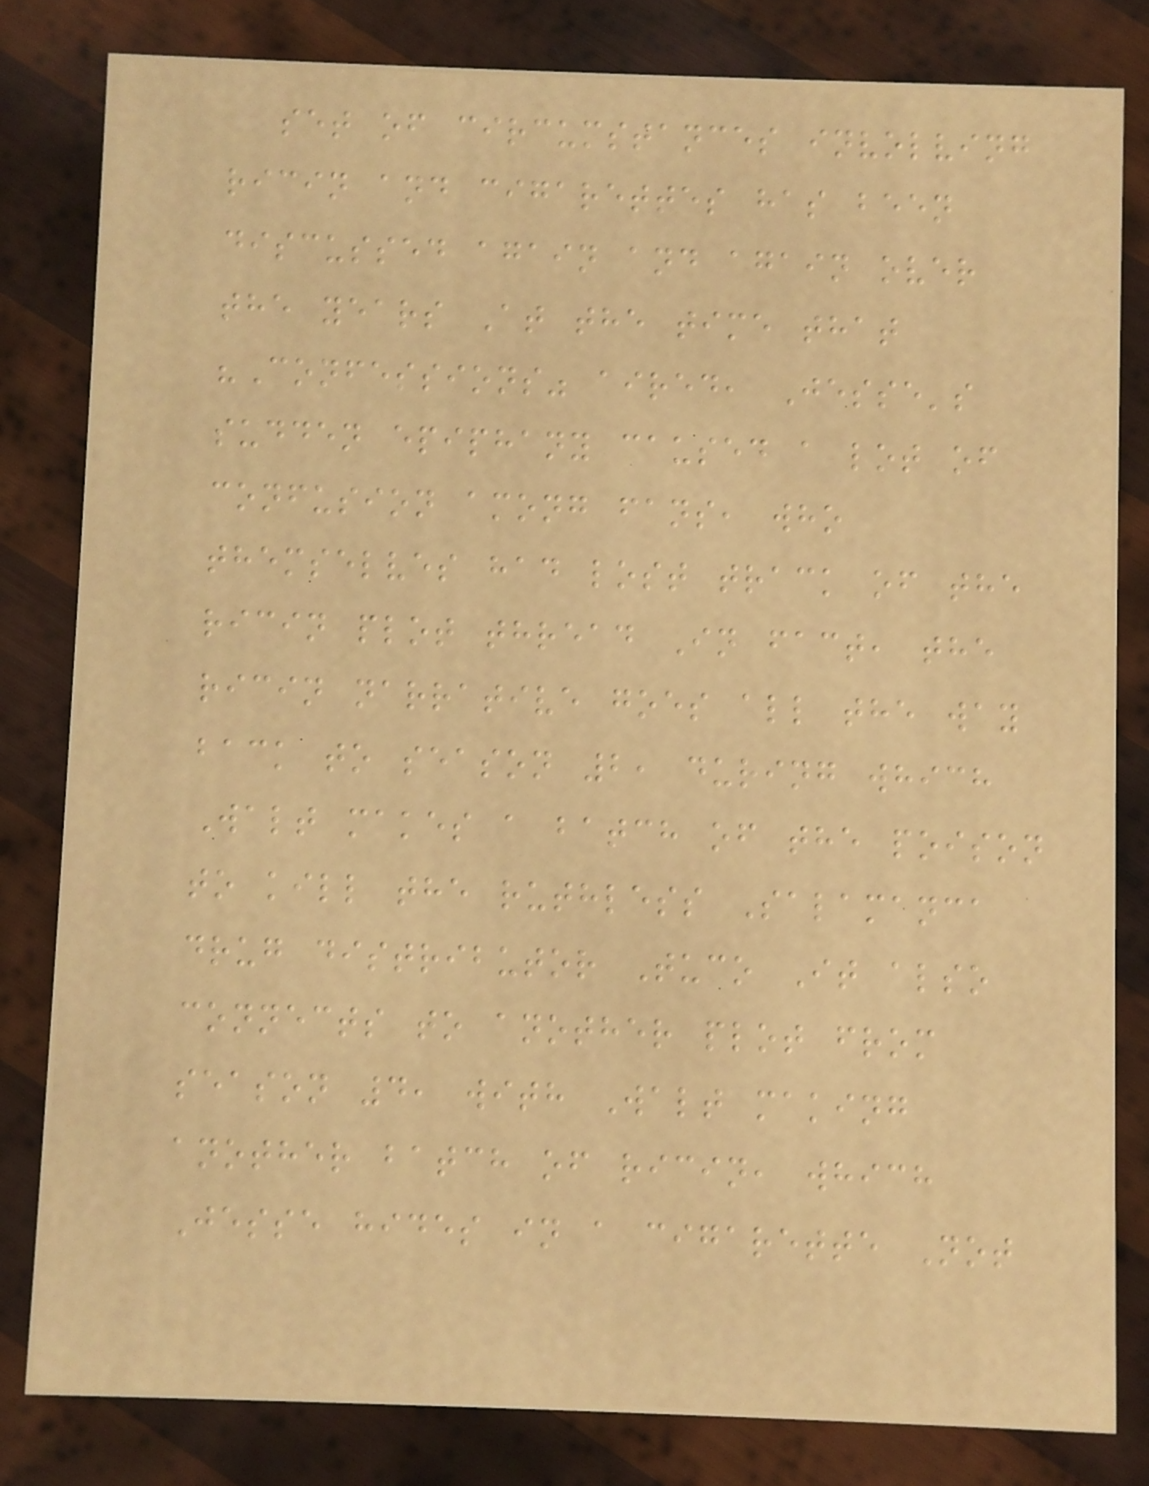set of circumstances involving
ricin and cigarettes has been
discussed again and again over
the years At the time that
"Confessions" aired, Jesse's
sudden epiphany caused a lot of
confusion among fans, who
themselves had lost track of the
ricin plot thread In fact, the
ricin narrative goes all the way
back to season 2, during which
Walt makes a batch of the poison
to kill the ruthless Salamanca
drug distributor Tuco It also
connects to another plot from
season 4, with Walt making
another batch of ricin, which
Jesse hides in a cigarette Not
